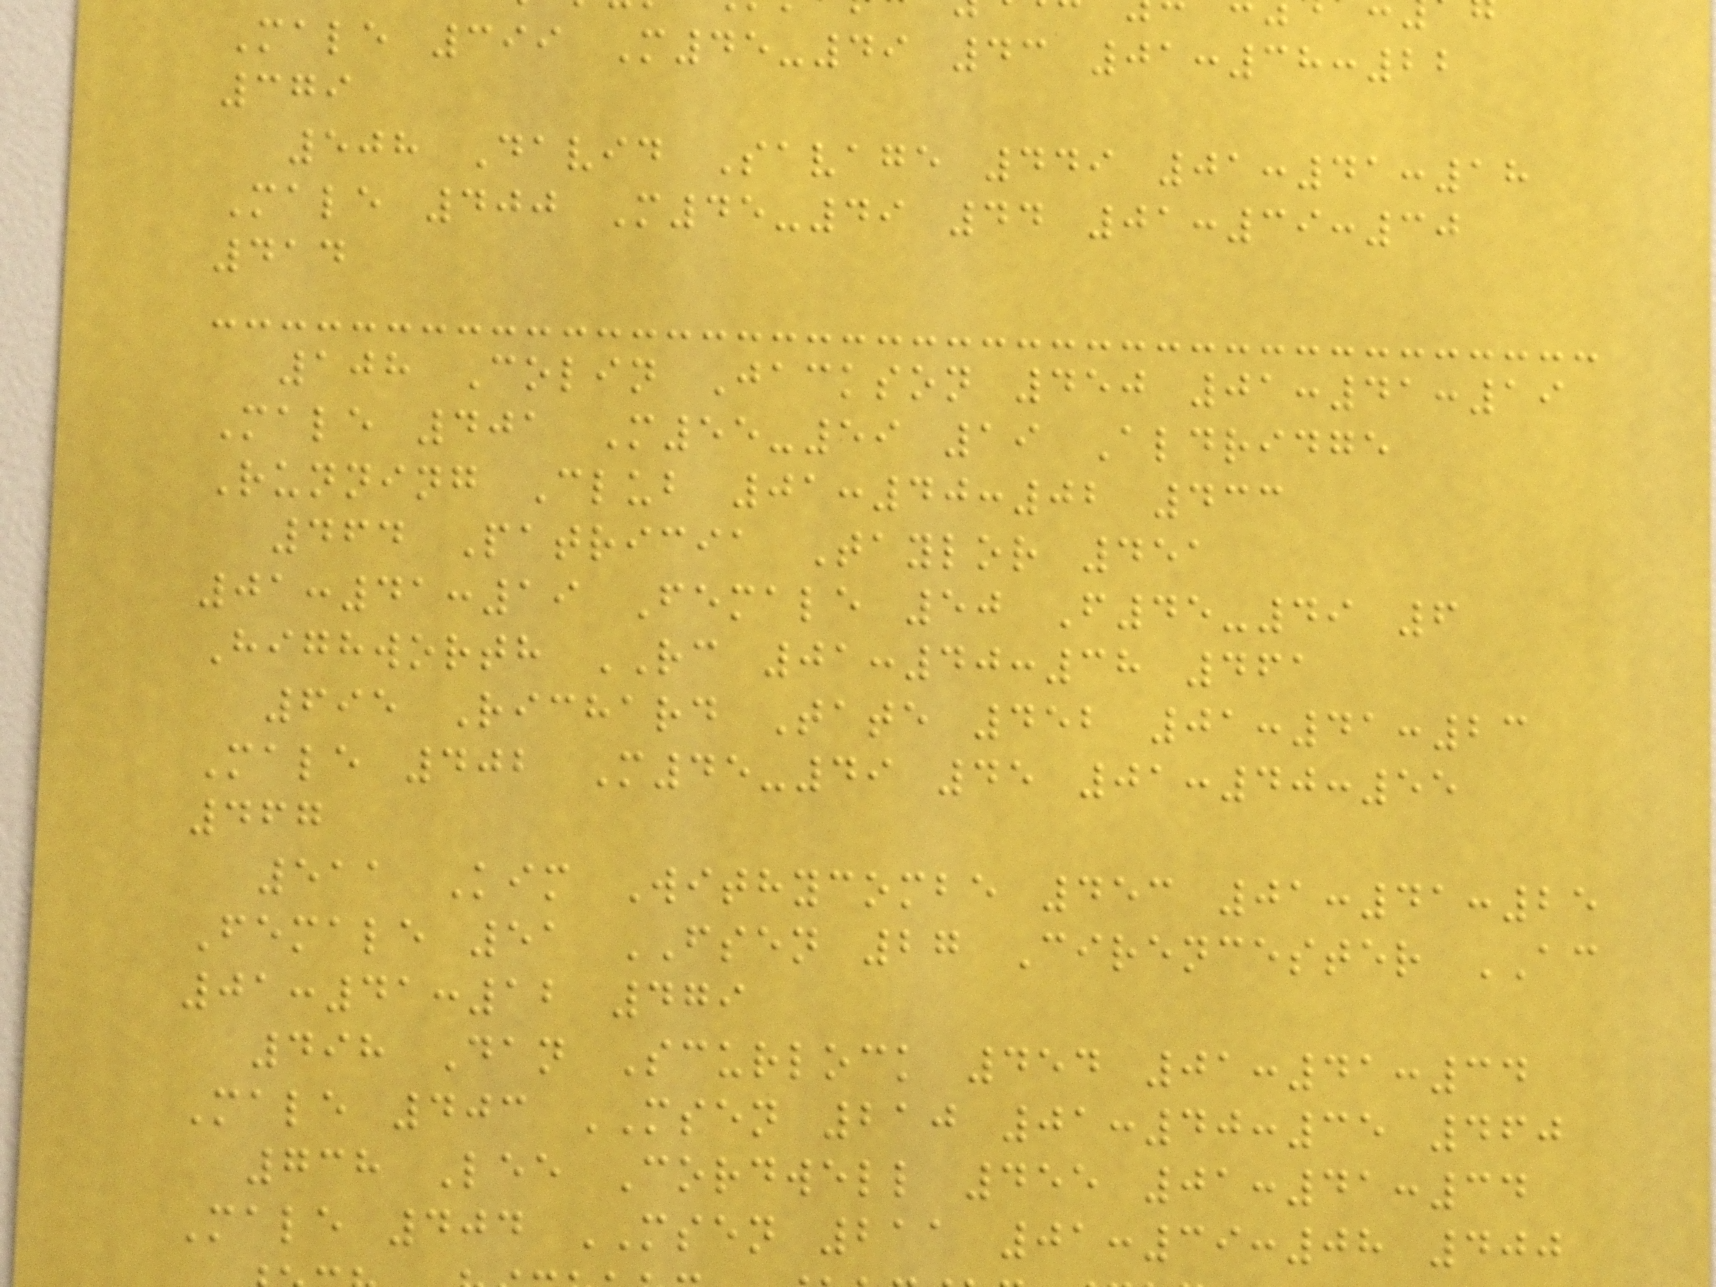Male 399 M45-49 43 01:38:22
379
508 David Savage 449 01:41:18
Male 400 M45-49 44 01:39:30
414
108 Colin Jackson 450 01:41:19
Male 401 M55-59 19 Aldridge
Running Club 01:40:02 433
464 Patricia Taylor 451
01:41:19 Female 50 F45-49 6
Highworth RC 01:40:38 461
695 Richard Tate 452 01:41:23
Male 402 M45-49 45 01:40:55
467
511 Kim Withycombe 453 01:41:25
Female 51 FSEN 27 Cirencester AC
01:41:12 479
498 Dan Scurlock 454 01:41:34
Male 403 MSEN 210 01:40:35 460
738 Lee Cordwell 455 01:41:34
Male 404 MSEN 211 01:39:08 400
